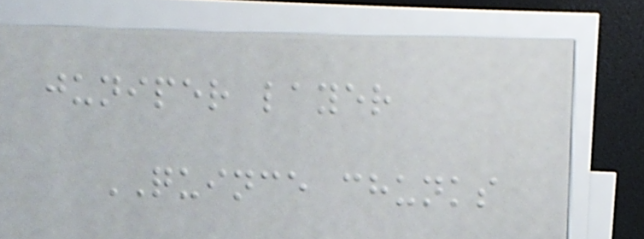juniper layer
QUINCE chunks
